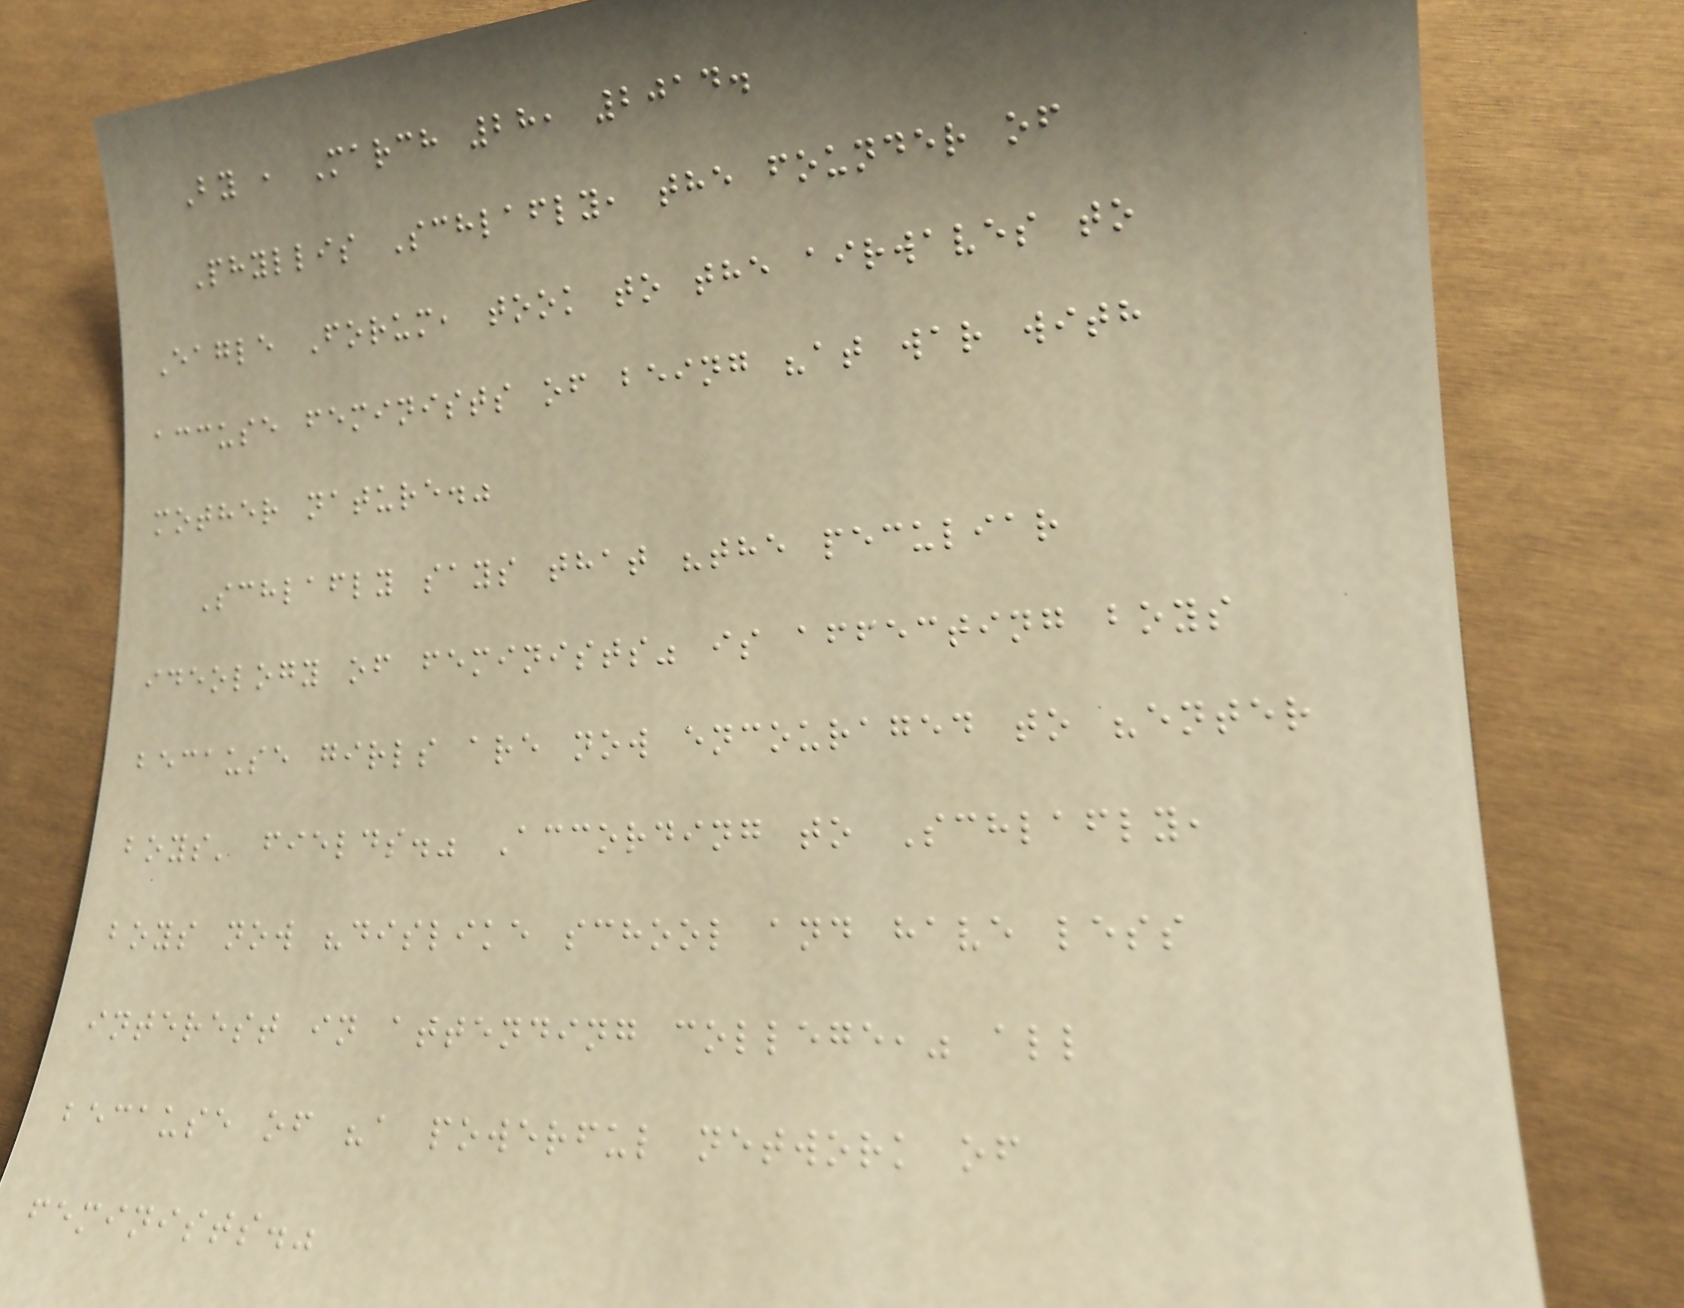By , March 28, 2014.
Phyllis Schlafly, the founder of
Eagle Forum, took to the airwaves to
accuse feminists of being "at war with
mother nature."
Schlafly says that "the peculiar
ideology of feminists" is affecting boys
because girls are now encouraged to "enter
boys' fields." According to Schlafly,
boys now "dislike school and have less
interest in attending college," all
because of "a powerful network of
feminists."
